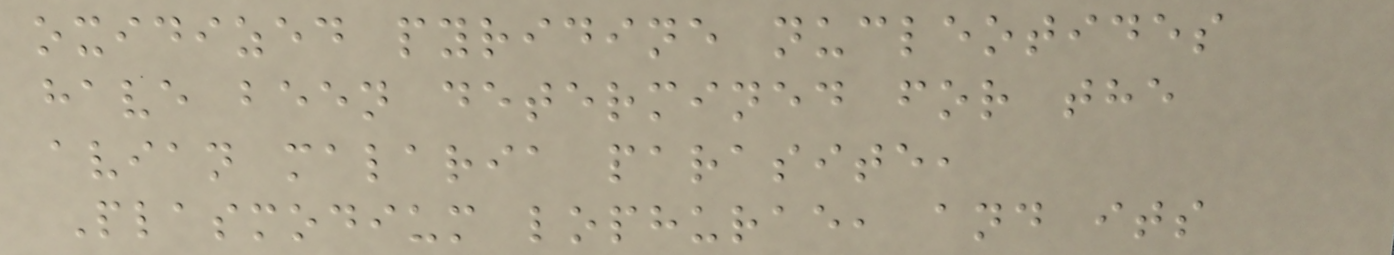oxidized pyridine nucleotides
have been determined for the
avian malaria parasite,
Plasmodium lophurae, and its
